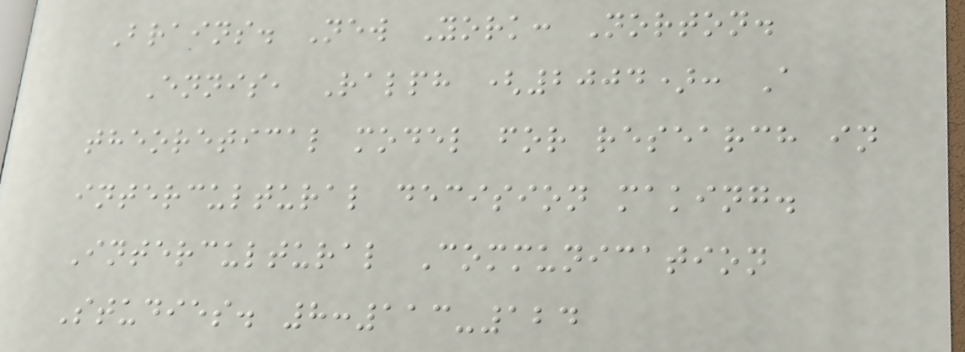Brains. New York: Norton.
Ennis, Ralph (2004): A
theoretical model for research in
intercultural decision making.
Intercultural Communication
Studies. 8:113-124
